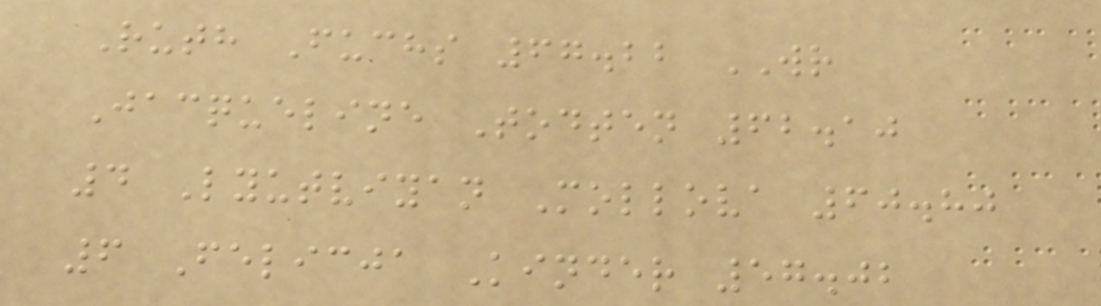Ruth Fuchs 67.22 WR
Jacqueline Todten 62.10
4 Lyutviyan Mollova 60.80
6 Felicja Kinder 57.02
